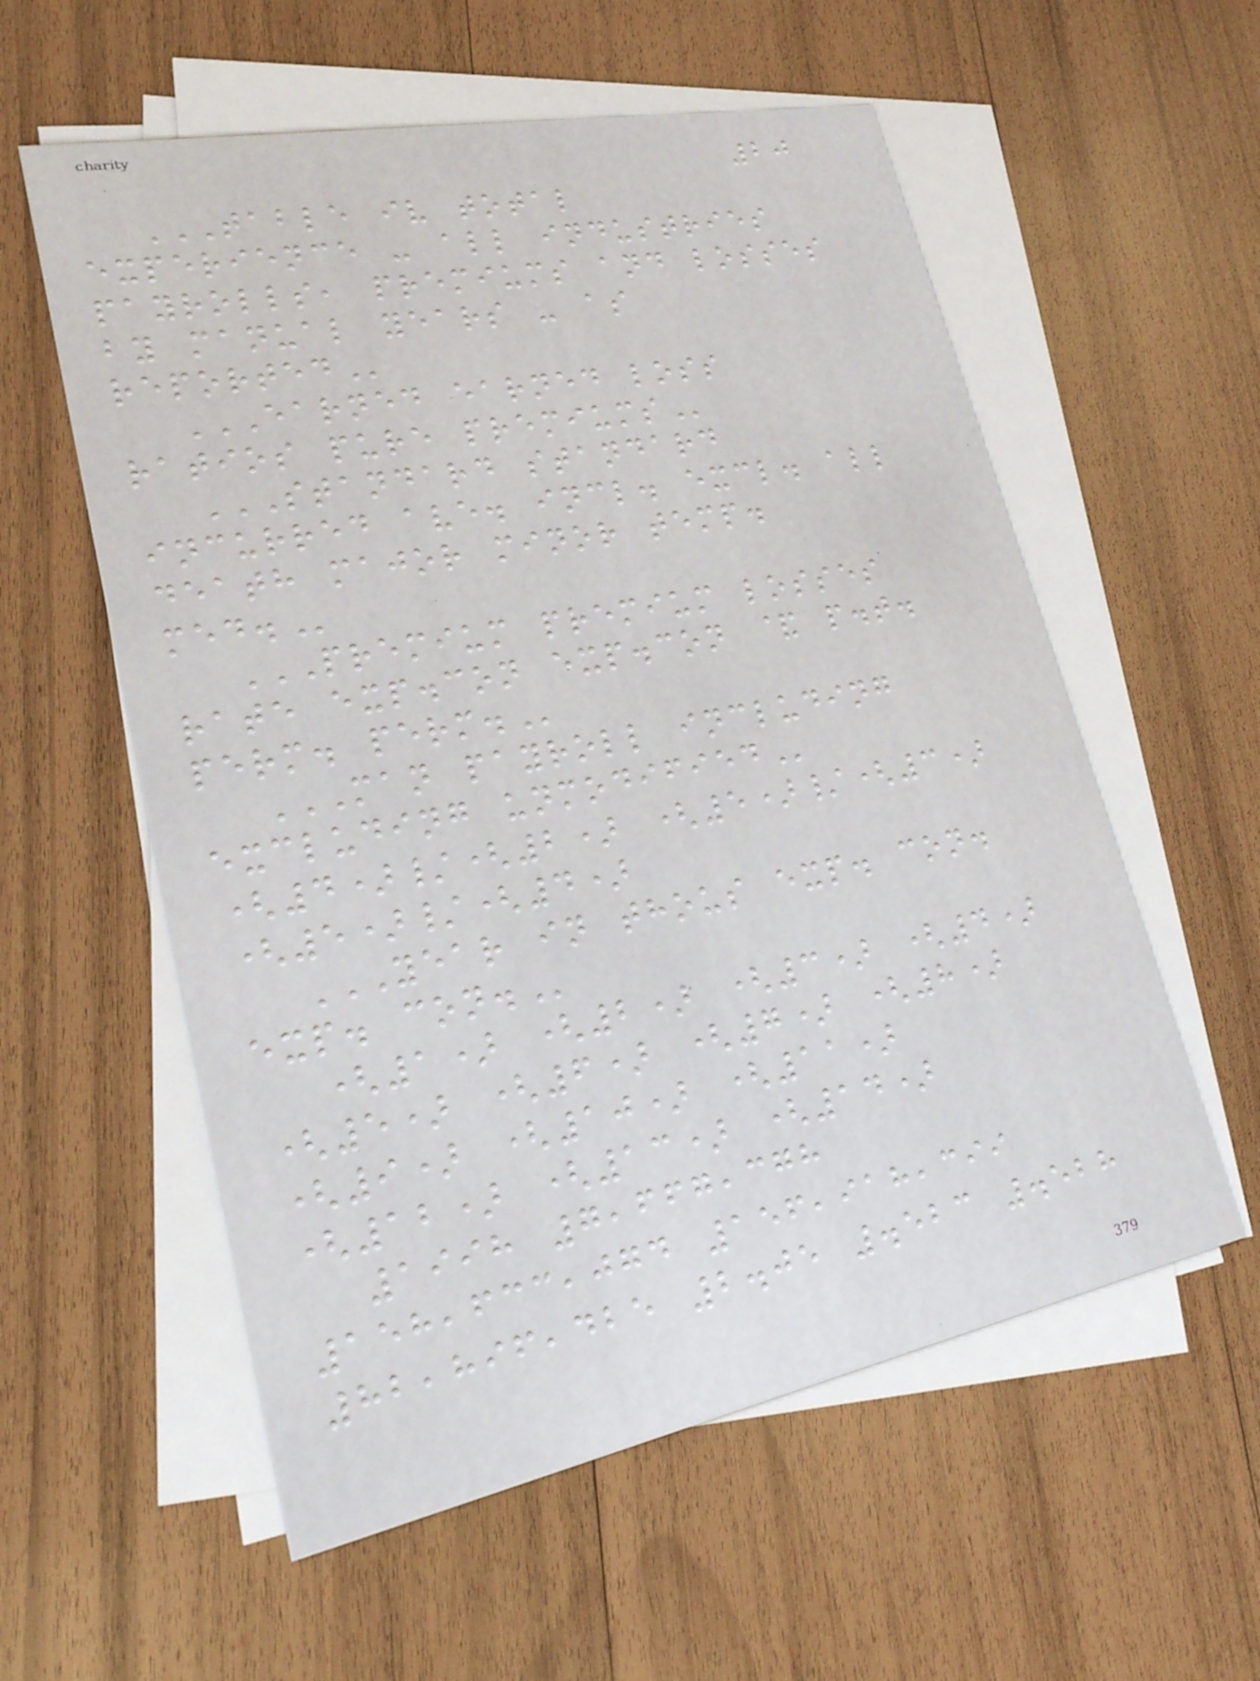20
TABLE IV TOTAL
EXPERIENCE - ALL INDUSTRIES
PAYROLLS, PREMIUMS AND LOSSES
BY MANUAL YEARS - AS
REPORTED
EARNED EARNED LOSS
RATIOS PURE PREMIUMS
STANDARD STANDARD
INCURRED AVE. INCL. EXCL. ALL
DEATH MAJOR MINOR TEMP.
MED.
PREMIUM PREMIUM LOSSES
RATE EXP.CON EXP.CON & P.T.
PERM. PERM.
MAN PAYROLL INCLUDING
EXCLUDING UNMODIFIED
(4)/(2) (5)/(3)
(5)/(4)
YEAR IN THOUS EXP. CON.
EXP. CON.
(1) (2) (3) (4)
(5) (6) (7) (8)
(9) (10) (11)
(12) (13) (14)
1998 7,667,378
158,633,074 156,918,399
82,896,425 2.05 .523 .528
